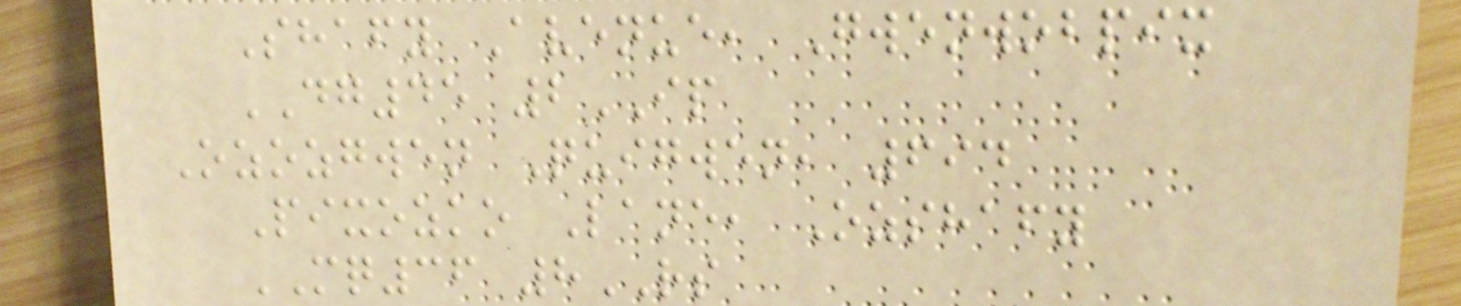Shafy Avenue, Gwenwobpix
DG45 2IP
Ozozgwen Quigwen, 694
Pixozko Lane, Ozshafy
MQ36 8RS
